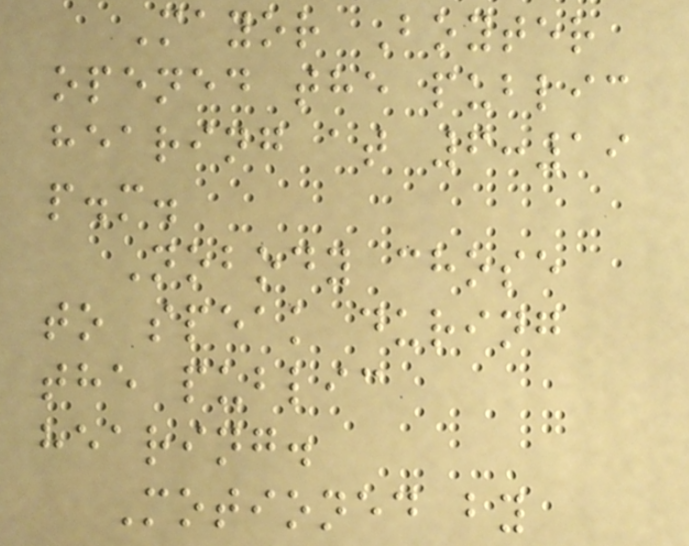Mayor Boyter
opened the public
hearing at 6:19
p.m.
Nobody chose
to speak during
the public
hearing.
Motioned by
